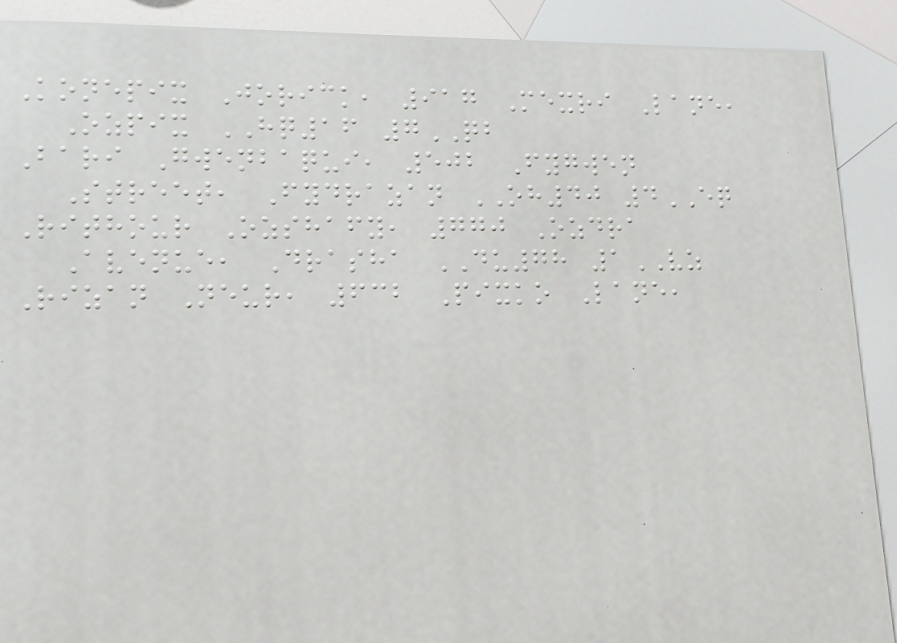Konepix Jorick, 917 Mexri Lane,
Ozpix HQ16 7QB
Bari Gwenbaqui, 502 Fygwen
Street, Fydrazan OH40 4EQ
Rithour Ozshafy, 770 Ozdra
Avenue, Drasha DU78 1VZ
Rizan Neur, 632 Pixko Lane,
